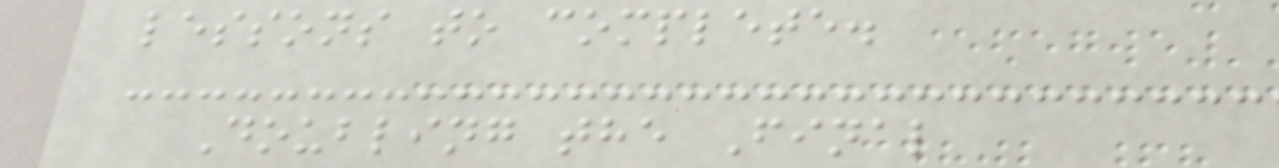lessons to complete.
Doubling the Final
